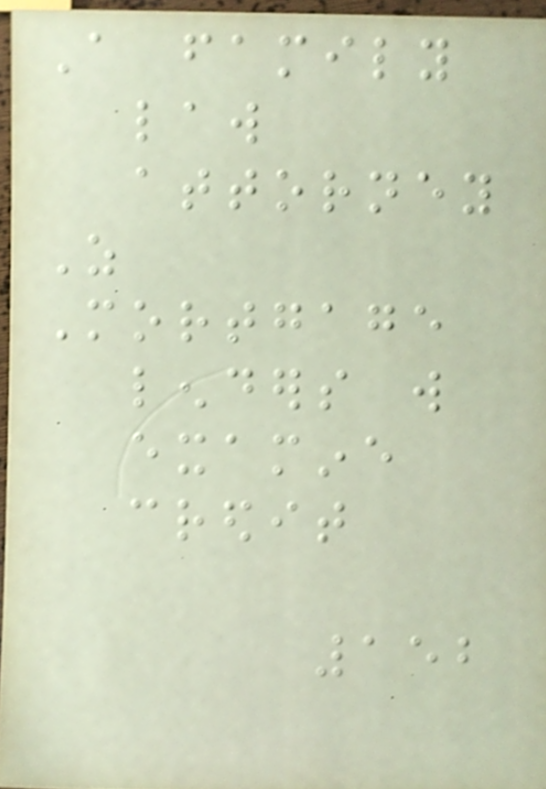A family
law
attorney
As
Mortgage
lenders will
examine
credit
152
